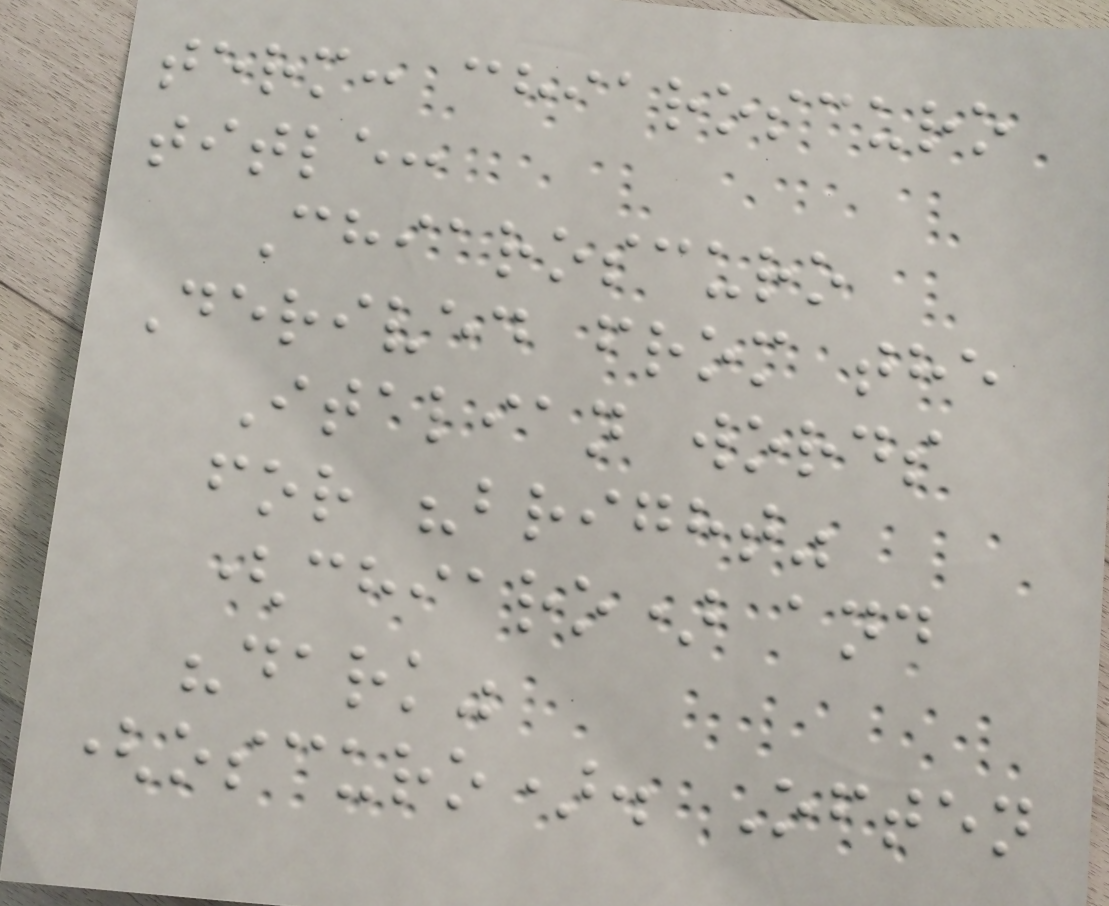term: chiaroscuro
title:
Chiaroscuro
Derived from the
Italian words
for "bright"
(chiaro) and
"dark"
(oscuro). Often
